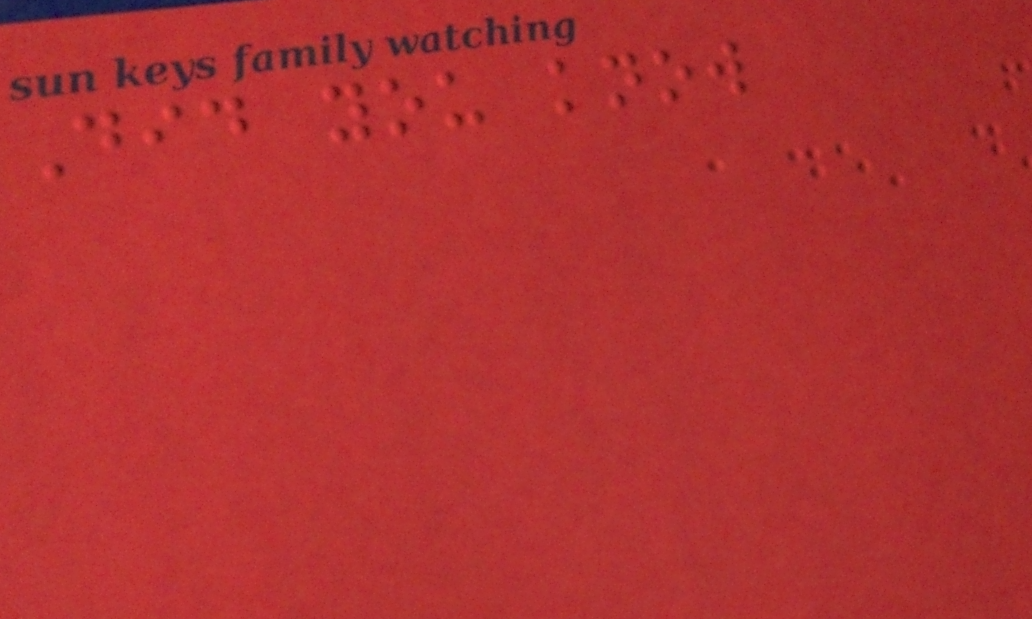Did you know
